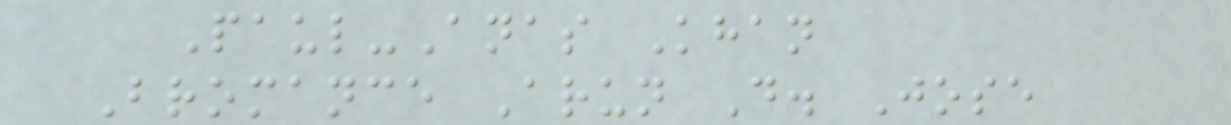Paul-Anas Khan
Bromance Arun D. Jose
